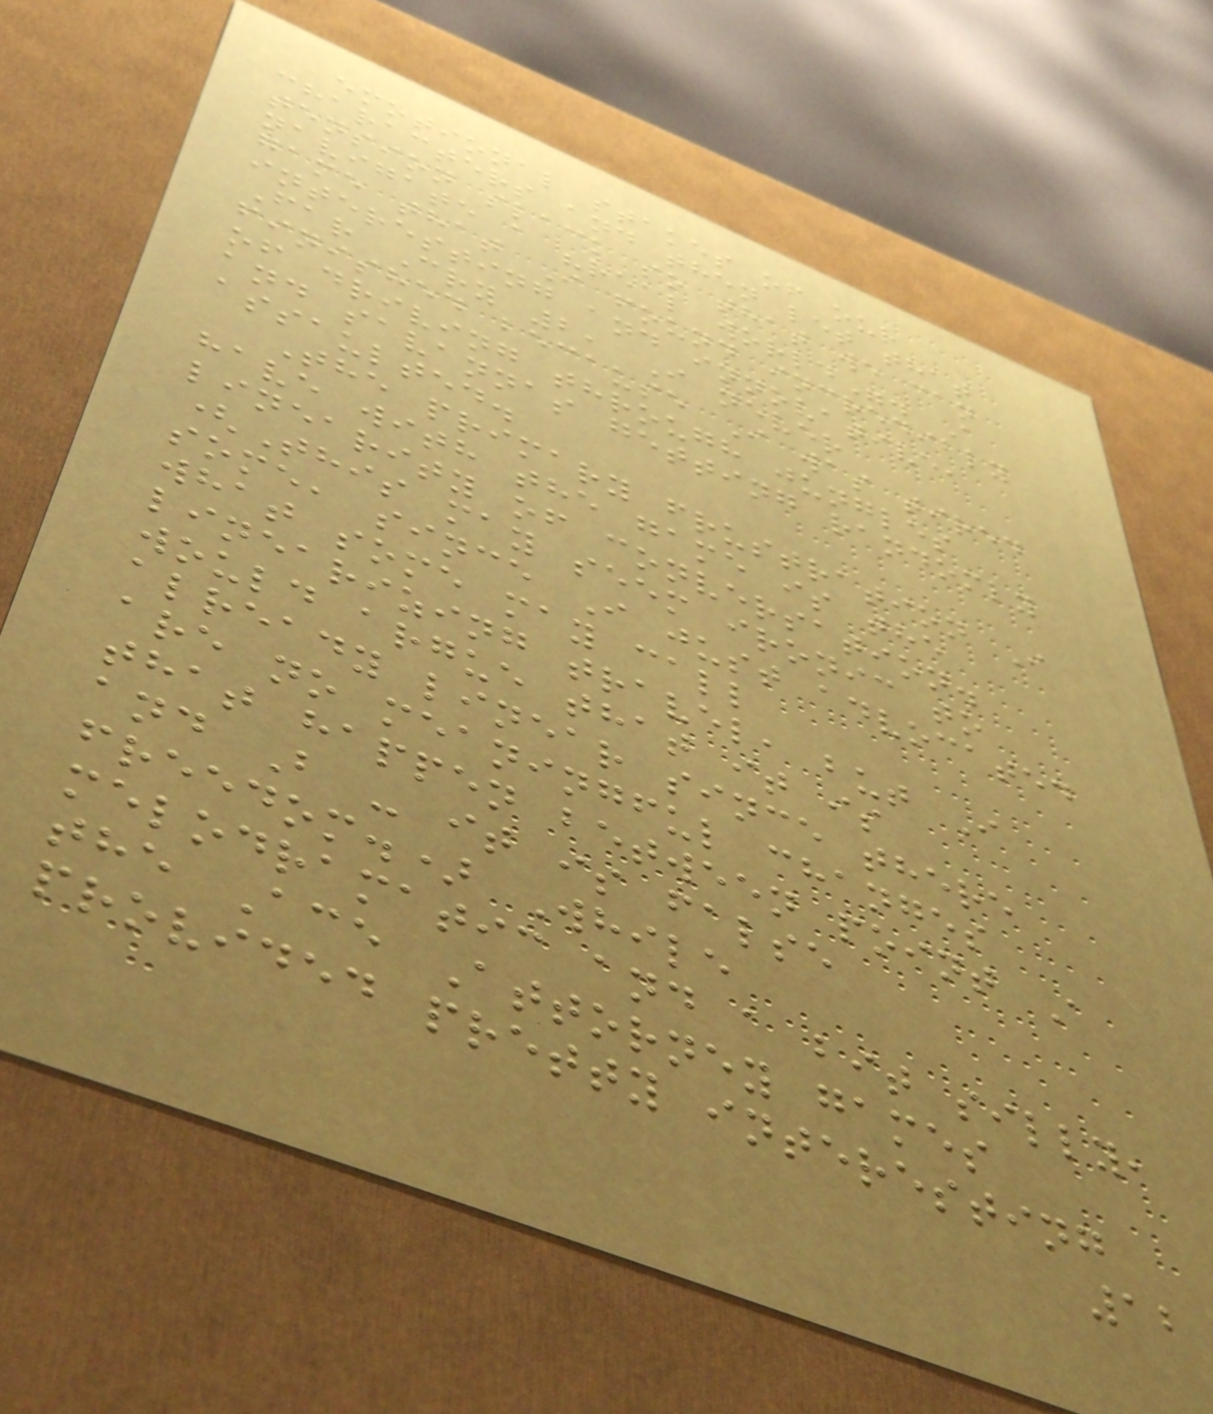emotional stakes of our
characters and then let that
tension slack so that we can
navigate a "real world". A
game that I found incredibly
interesting and innovative,
Far Cry 2, I never
finished because I was tired
of driving through jungles
and savannas getting randomly
assaulted.
The primary frustration I
have with the game is the
linearity of conversation.
(This may seem ironic to
some, since I just advocated
what some may call
linearizing travel, but I
would argue that it is
already linear since there
are no meaningful changes
that happen between point A
and B - it is false
freedom.) While
melodramatic and a bit silly,
the Ace Attorney games
provided pretty interesting
12
